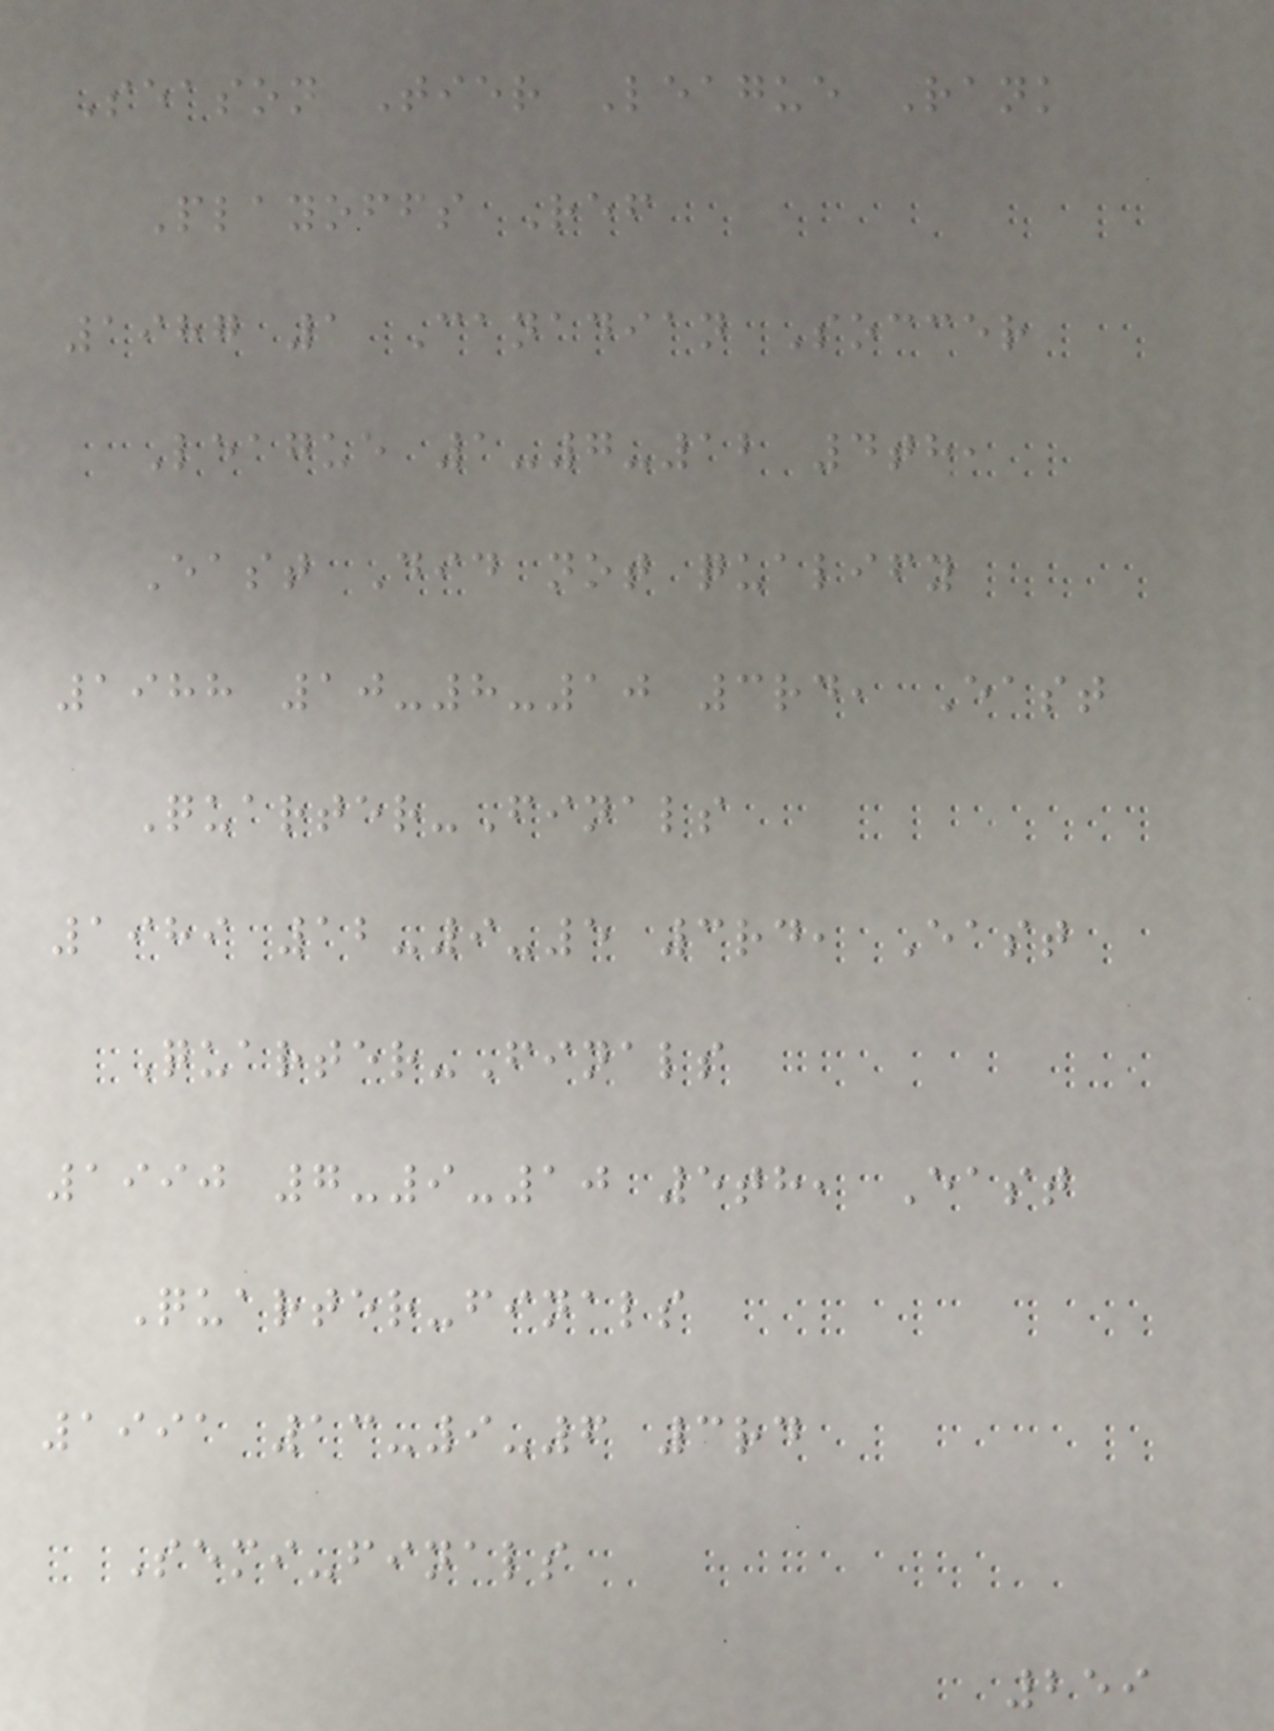Season Tier League Rank
Playoffs Ref
1987 1 Canadian Soccer
League 1-7-12 4th,
East Did not qualify
1988 10-8-10 3rd, East
Quarter-Finals
1989 12-9-5 3rd, East
Quarter-Finals
1990 7-9-10 5th, East
Quarter-finals
1991 13-9-6 3rd
Semi-finals
259
